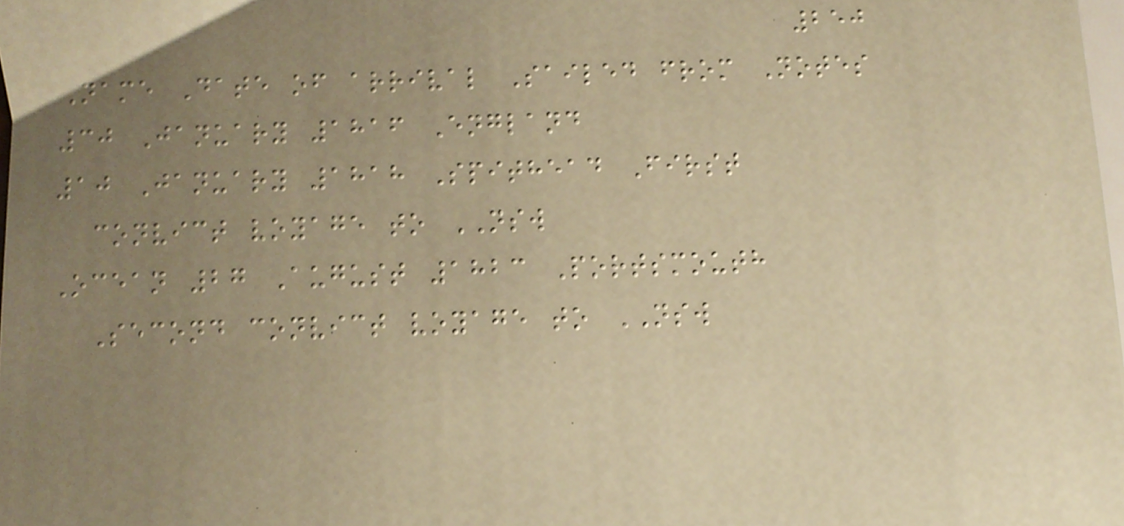250
Name Date of arrival Sailed from Notes
30 January 1816 England
10 January 1818 Spithead First
convict voyage to NSW
Ocean 27 August 1823 Portsmouth
Second convict voyage to NSW
